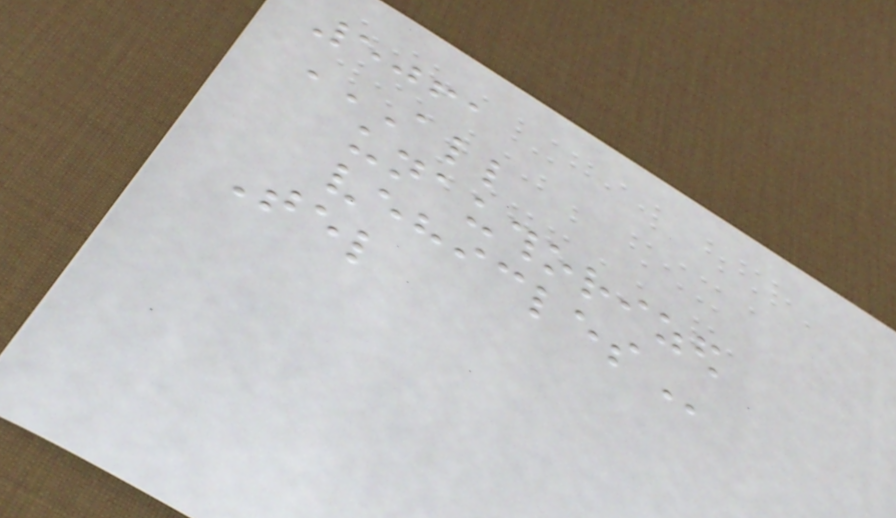5061
ALL
UNAUTHORIZED
VEHICLES
Tel
